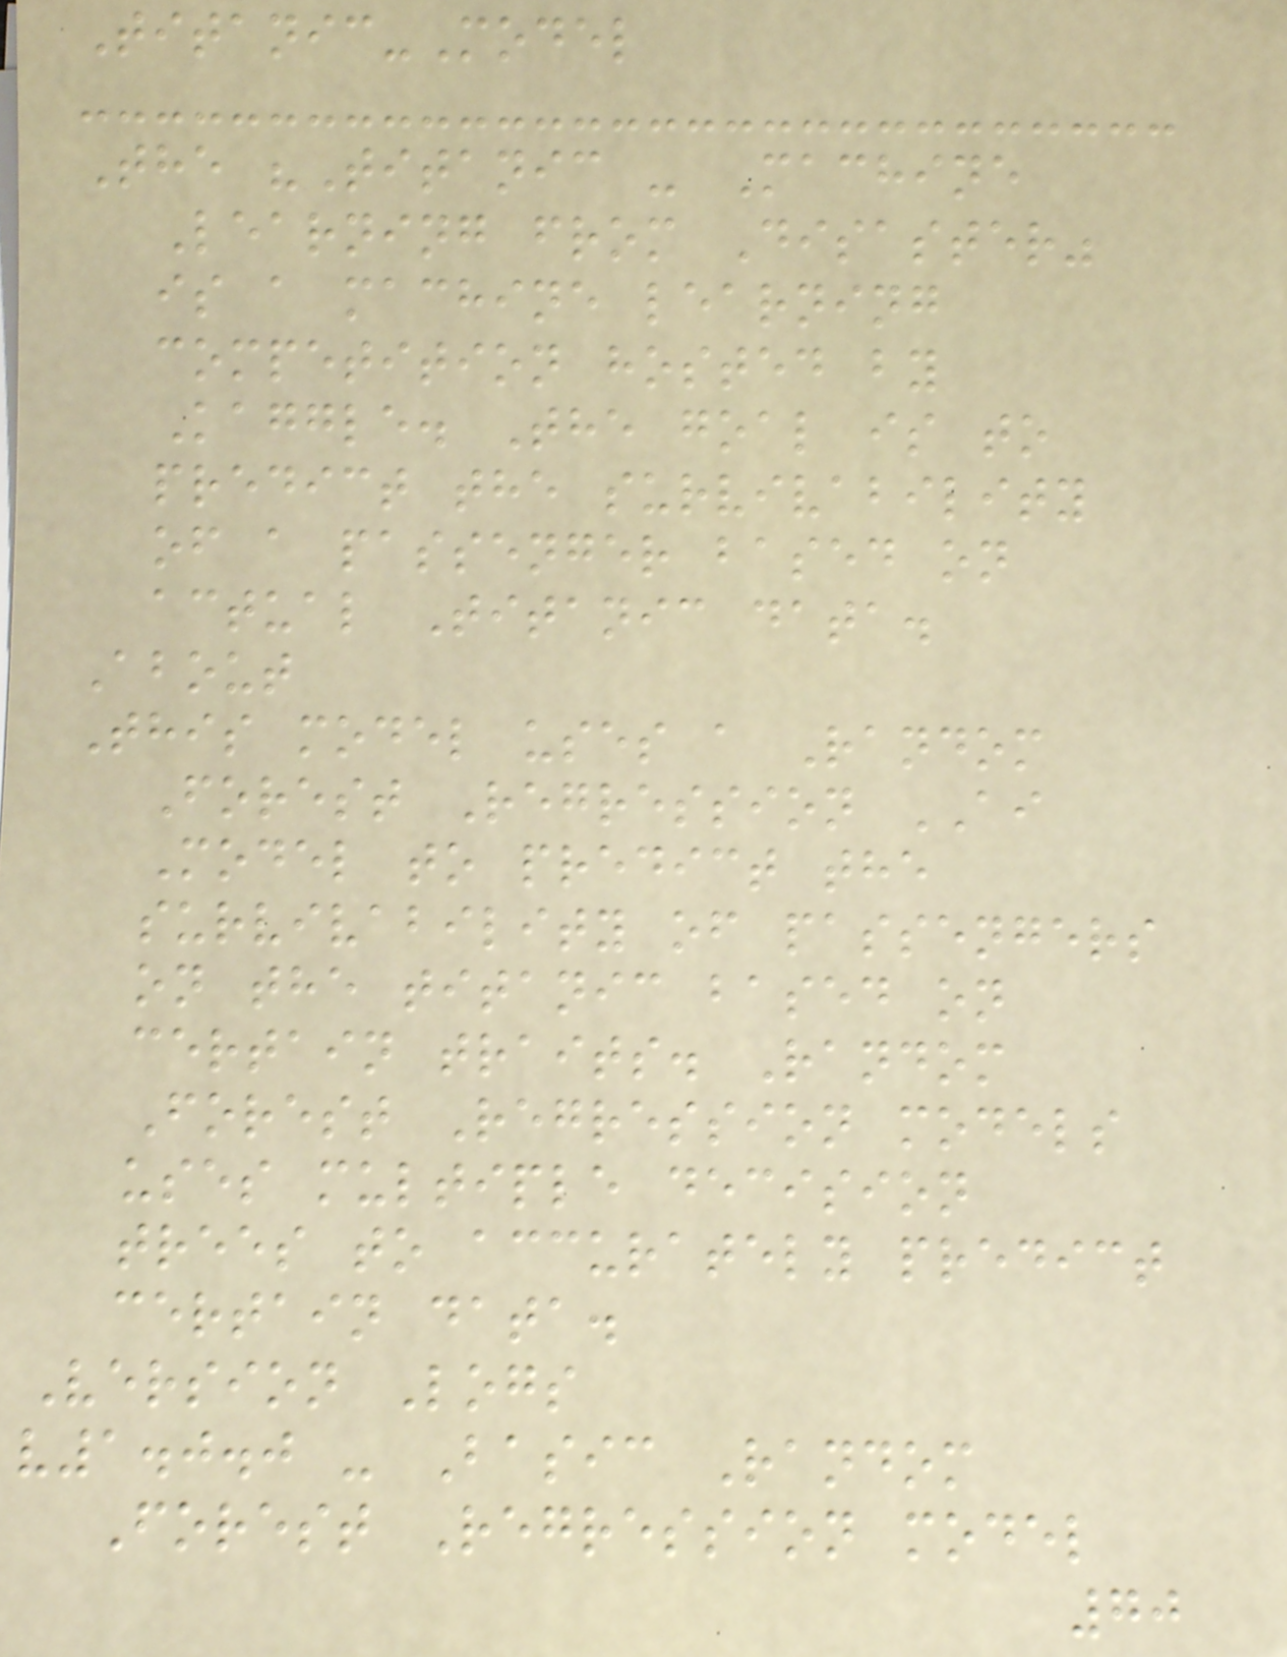Titanic-Model
The "Titanic - Machine
Learning from Disaster"
is a machine learning
competition hosted by
Kaggle. The goal is to
predict the survivability
of a passenger based on
actual Titanic data.
About
This model uses a Random
Forest Regression AI
Model to predict the
survivability of passengers
on the titanic based on
certain traits. Random
Forest Regression models
uses multiple decision
trees to accurately predict
certain data.
Version Logs
v1.0.0 - Basic Random
Forest Regression model
70
